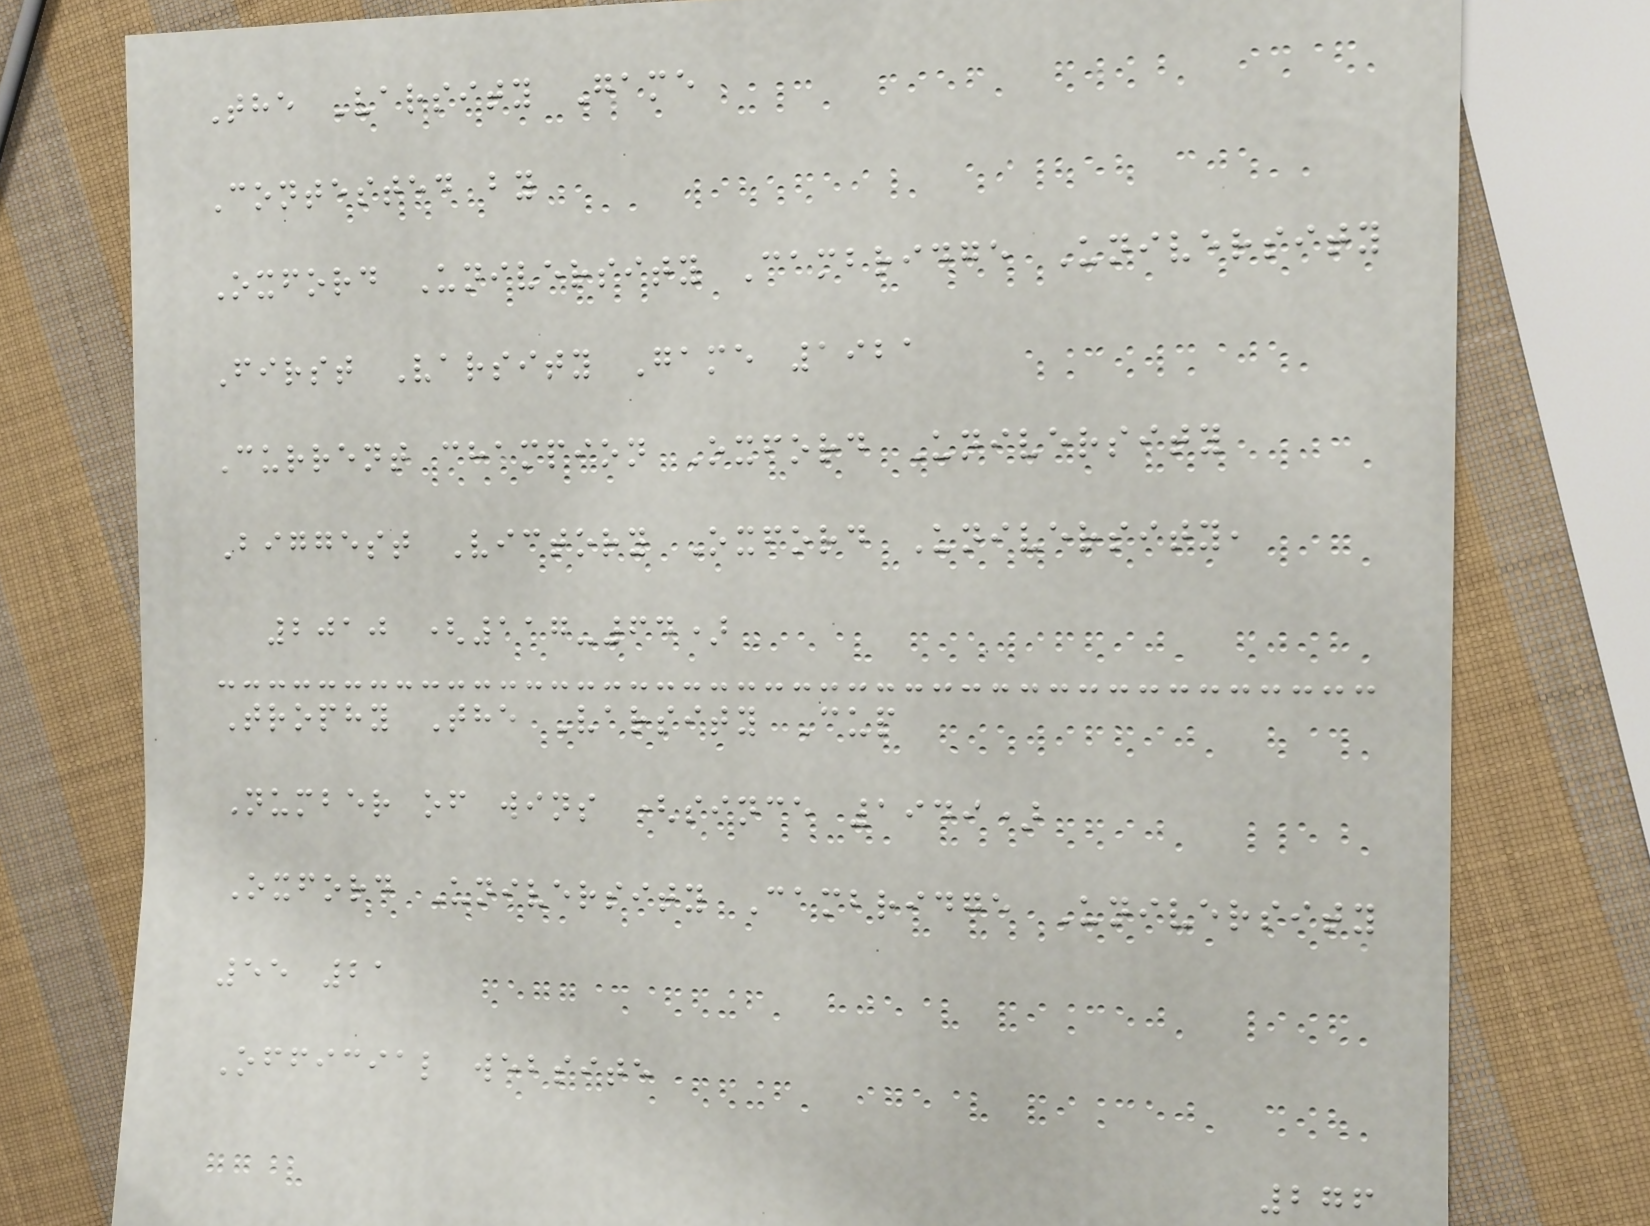The Varsity Game
Contested by
Oxford University Cambridge University
First Varsity Game 1921
Current champion Oxford University
Biggest Victory Oxford University,
2010 (117-64)
Trophy The Varsity Cup
Number of wins (since 1949)
Oxford University Cambridge University
55 21
Official website
276
